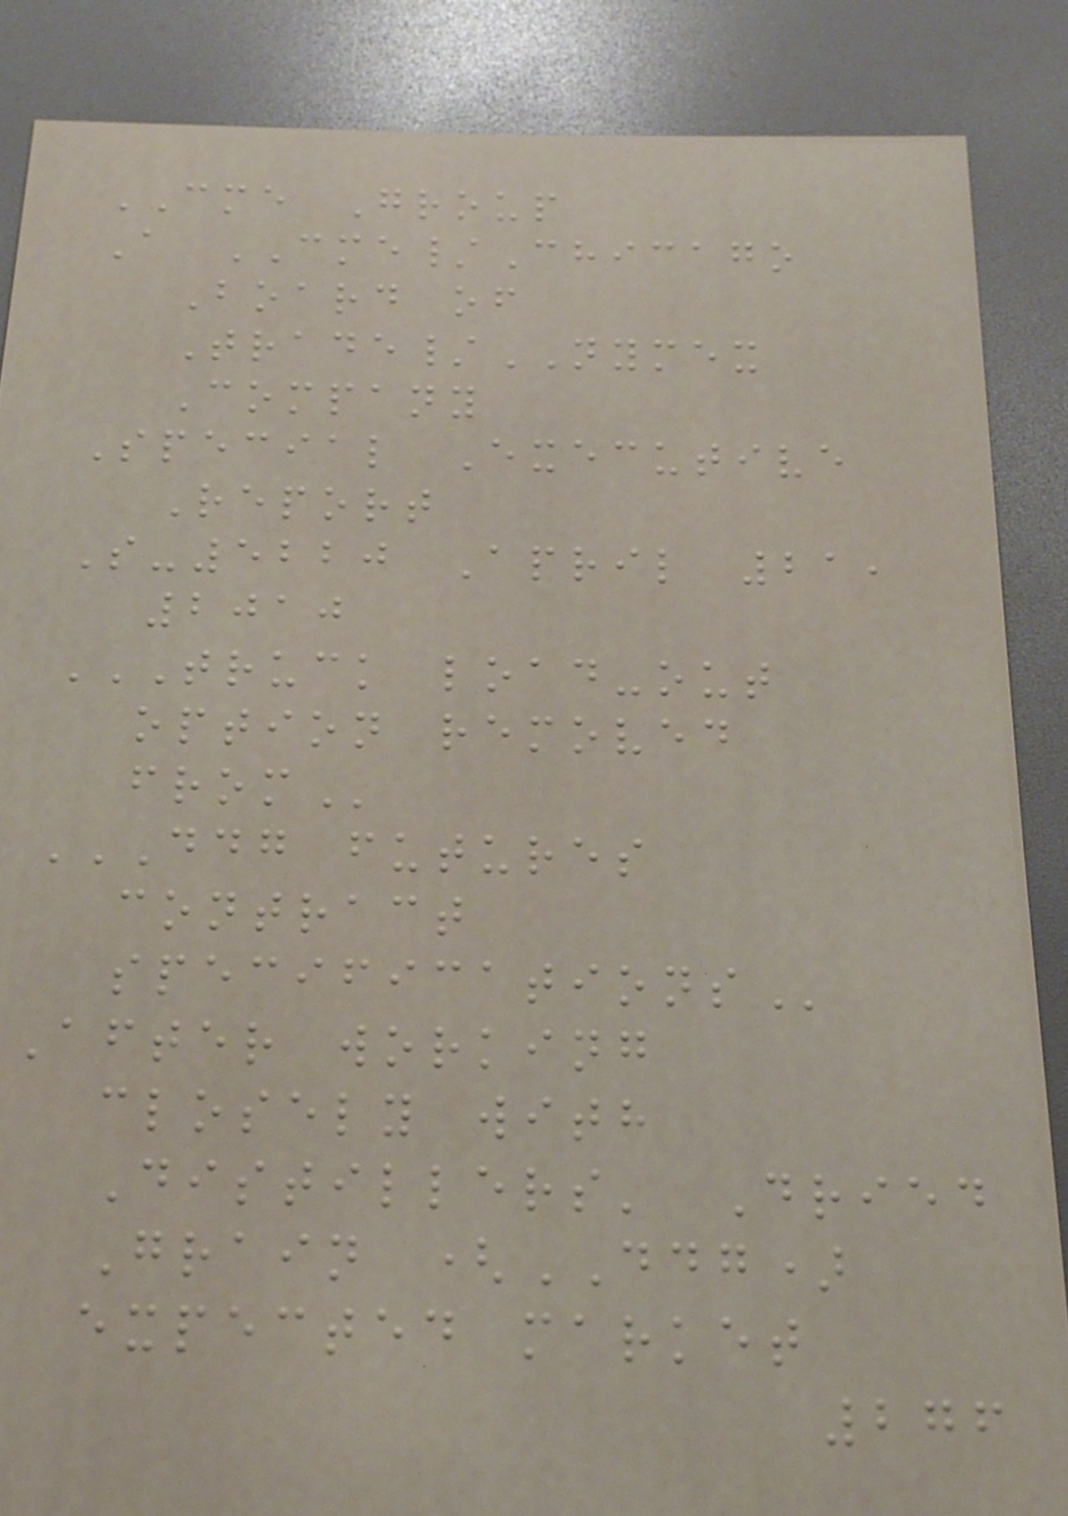CME Group
A CME/Chicago
Board of
Trade/NYMEX
Company
Special Executive
Report
S-5220 April 21,
2010
TRUCK LOAD-OUT
OPTION REMOVED
FROM
DDG FUTURES
CONTRACT
SPECIFICATIONS
After working
closely with
Distillers' Dried
Grain (DDG)
expected market
276
